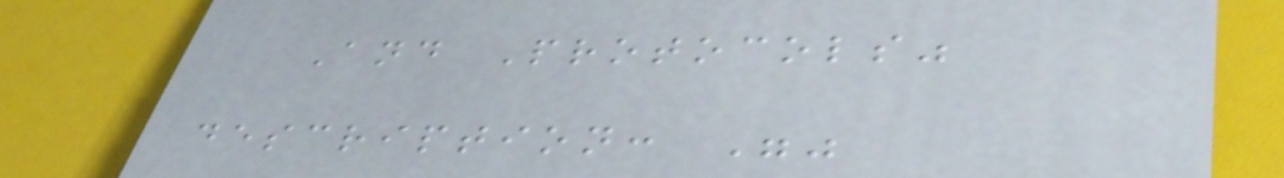And Protocols"
description: ""
